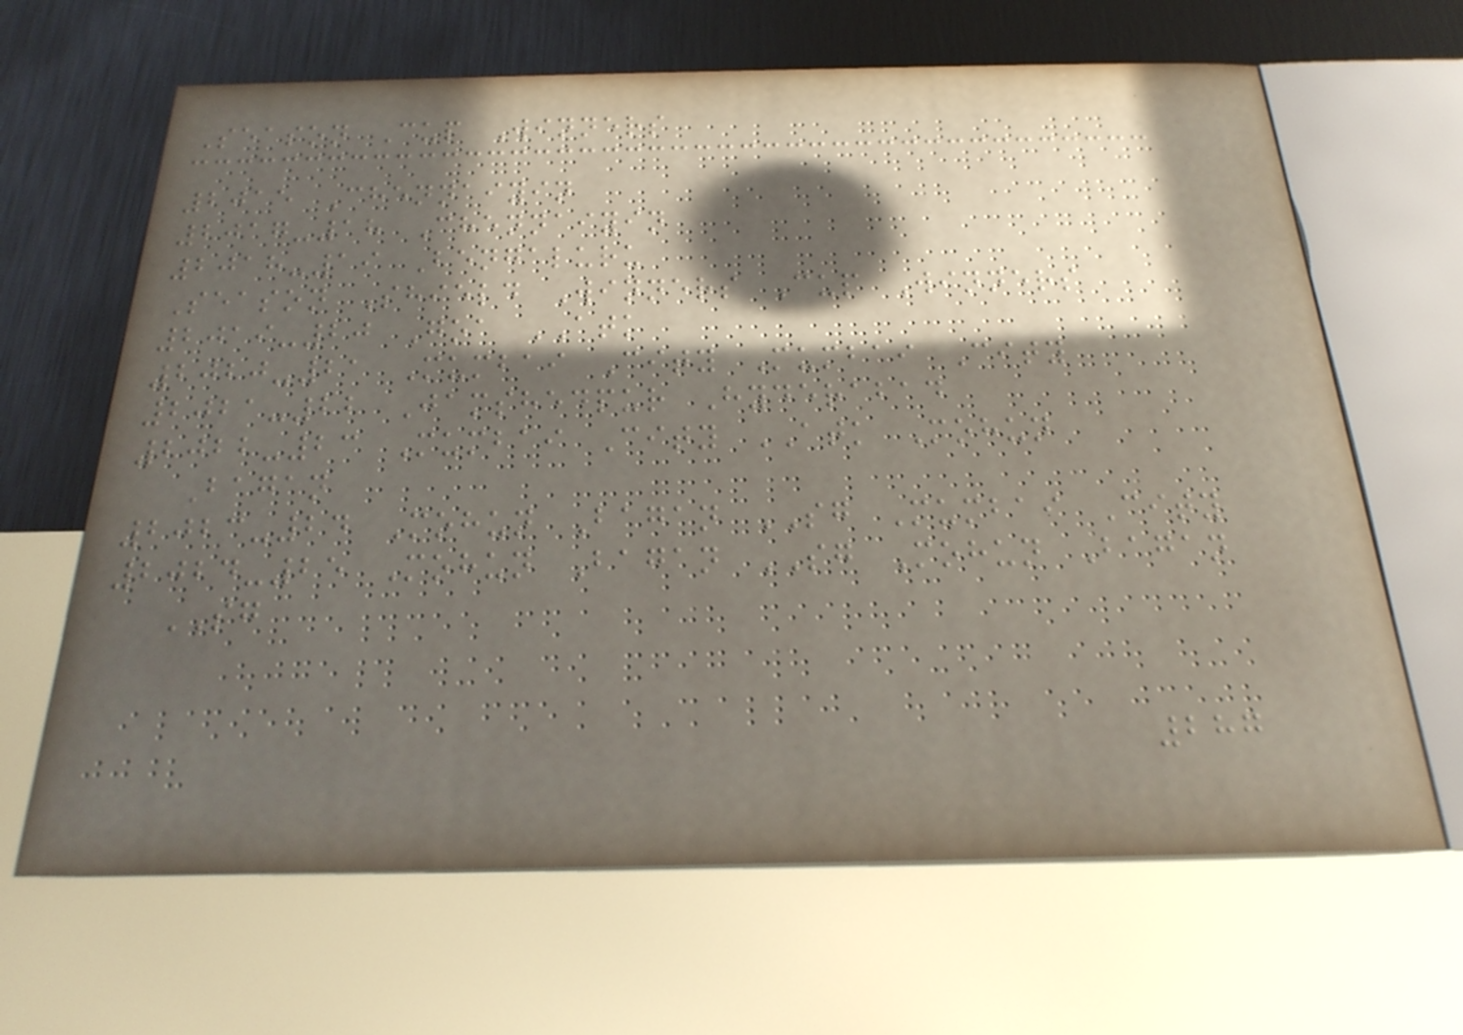Season Cup Winners
2015 Chennaiyin
2017-18 Chennaiyin
2018-19 Bengaluru
Season Shield Winners Cup Winners
2019-20 Goa ATK
2020-21 Mumbai City Mumbai City
2021-22 Jamshedpur Hyderabad
2022-23 Mumbai City ATK Mohun
Bagan
2023-24 Mohun Bagan SG Mumbai City
2024-25 Mohun Bagan SG Mohun Bagan
SG
287
